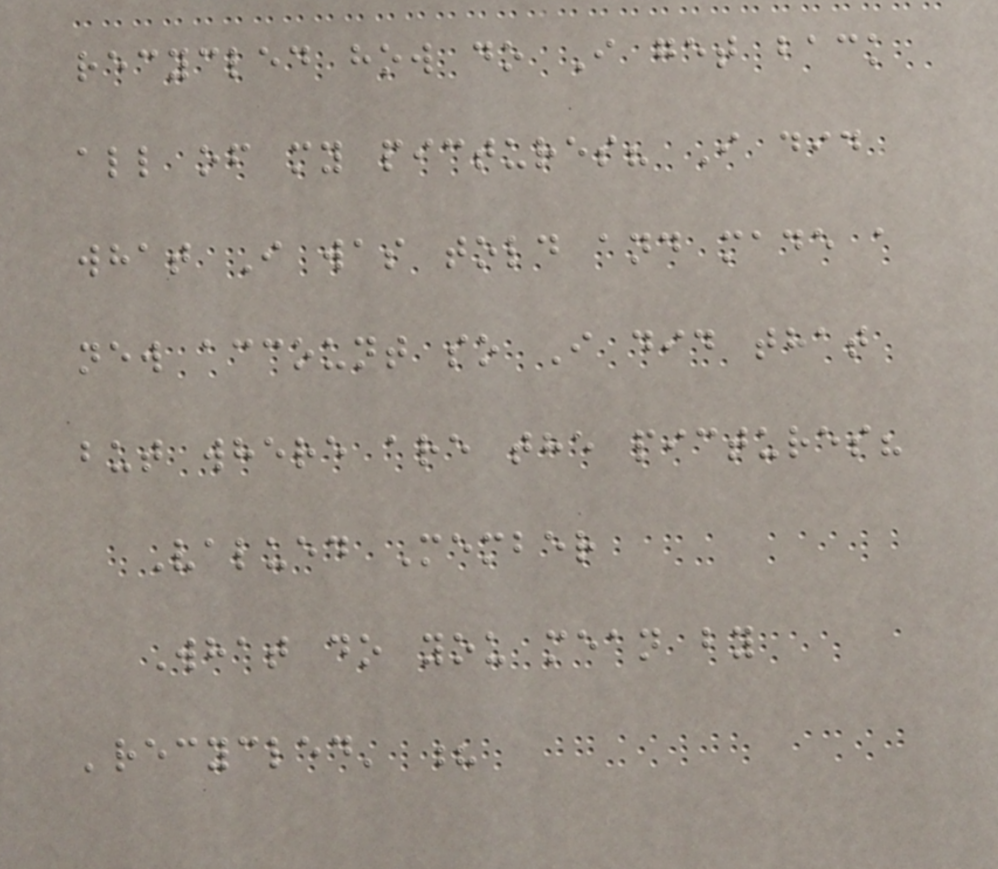recycled how do I get back
all of my pictures? I did
what I was told and made a
new account so I did that
but where are the pictures?
Valued Member
What do you mean by
'recycled' ?
